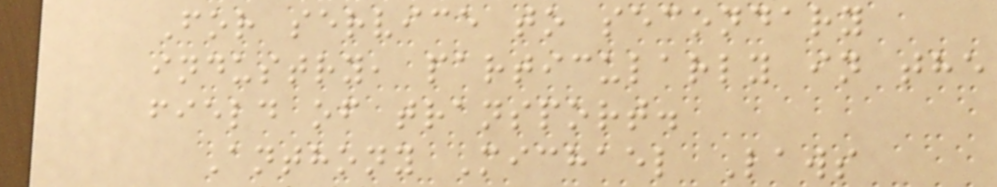For service to secondary
industry, particularly in the
field of transport.
Anthony Michael Laws
